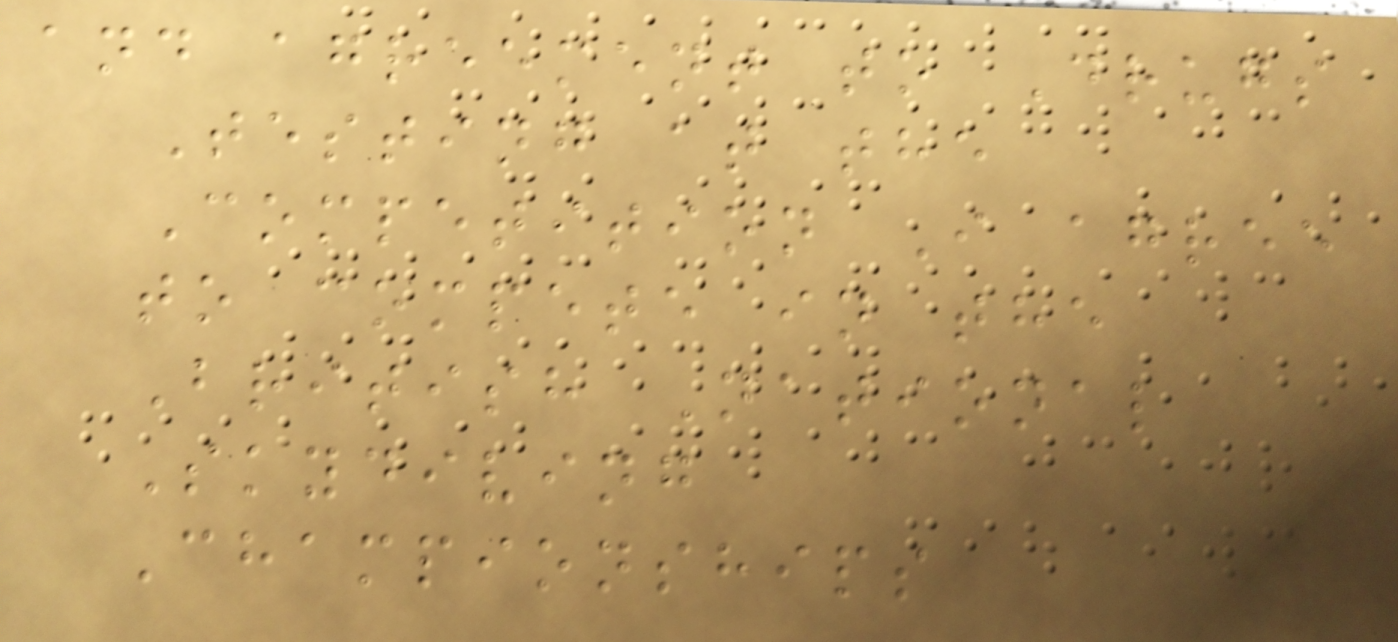and agreement to Drugs
Testing at the
Competition I agree
to compete in the
British National
Skydiving
Championships
